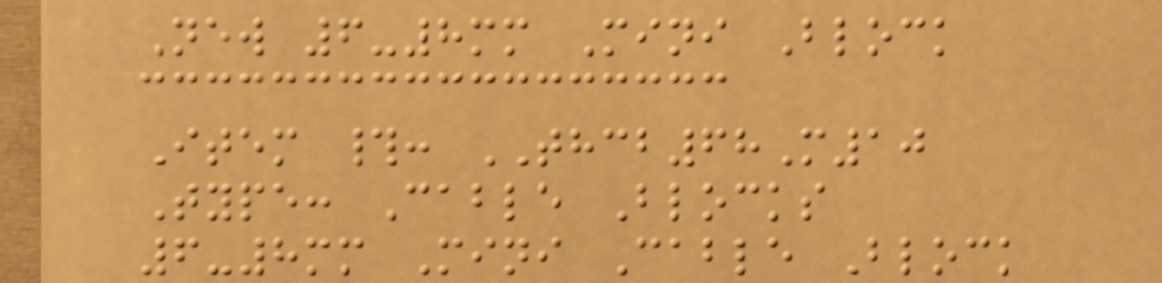New 6-8mm Mini Block
Item #: THCB68M10
Type: Cable Blocks
6-8mm Mini Cable Block
